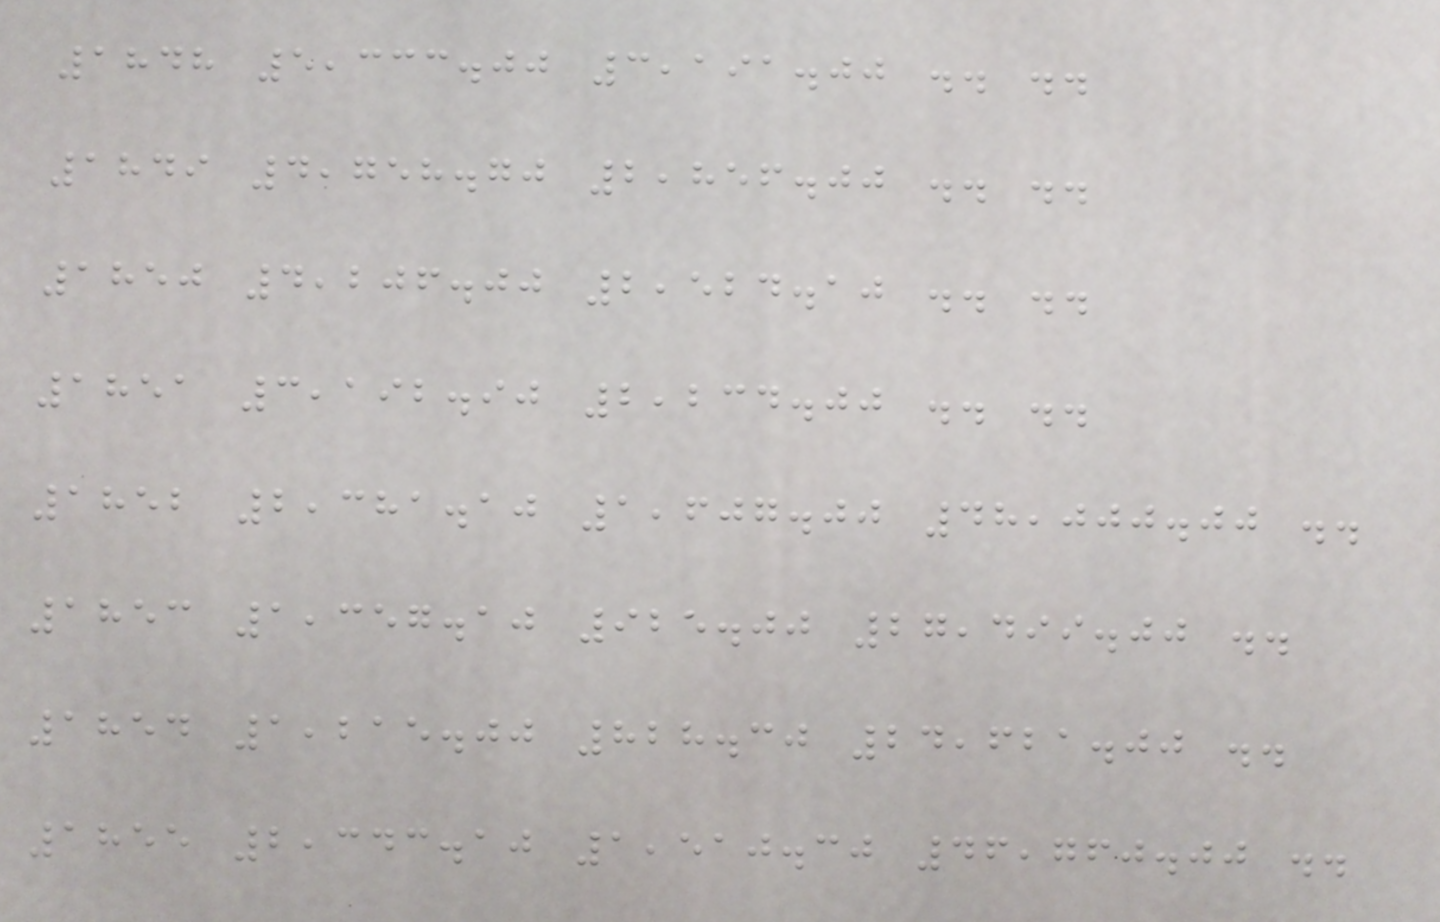1848 5,333.00 3,191.00 .. ..
1849 4,758.70 2,856.00 .. ..
1850 4,206.00 2,524.10 .. ..
1851 3,192.90 2,234.00 .. ..
1852 2,381.10 1,607.00 48,000.00 ..
1853 1,357.10 925.00 27,499.00 ..
1854 1,215.00 828.30 24,621.00 ..
1855 2,343.10 1,510.30 46,760.00 ..
